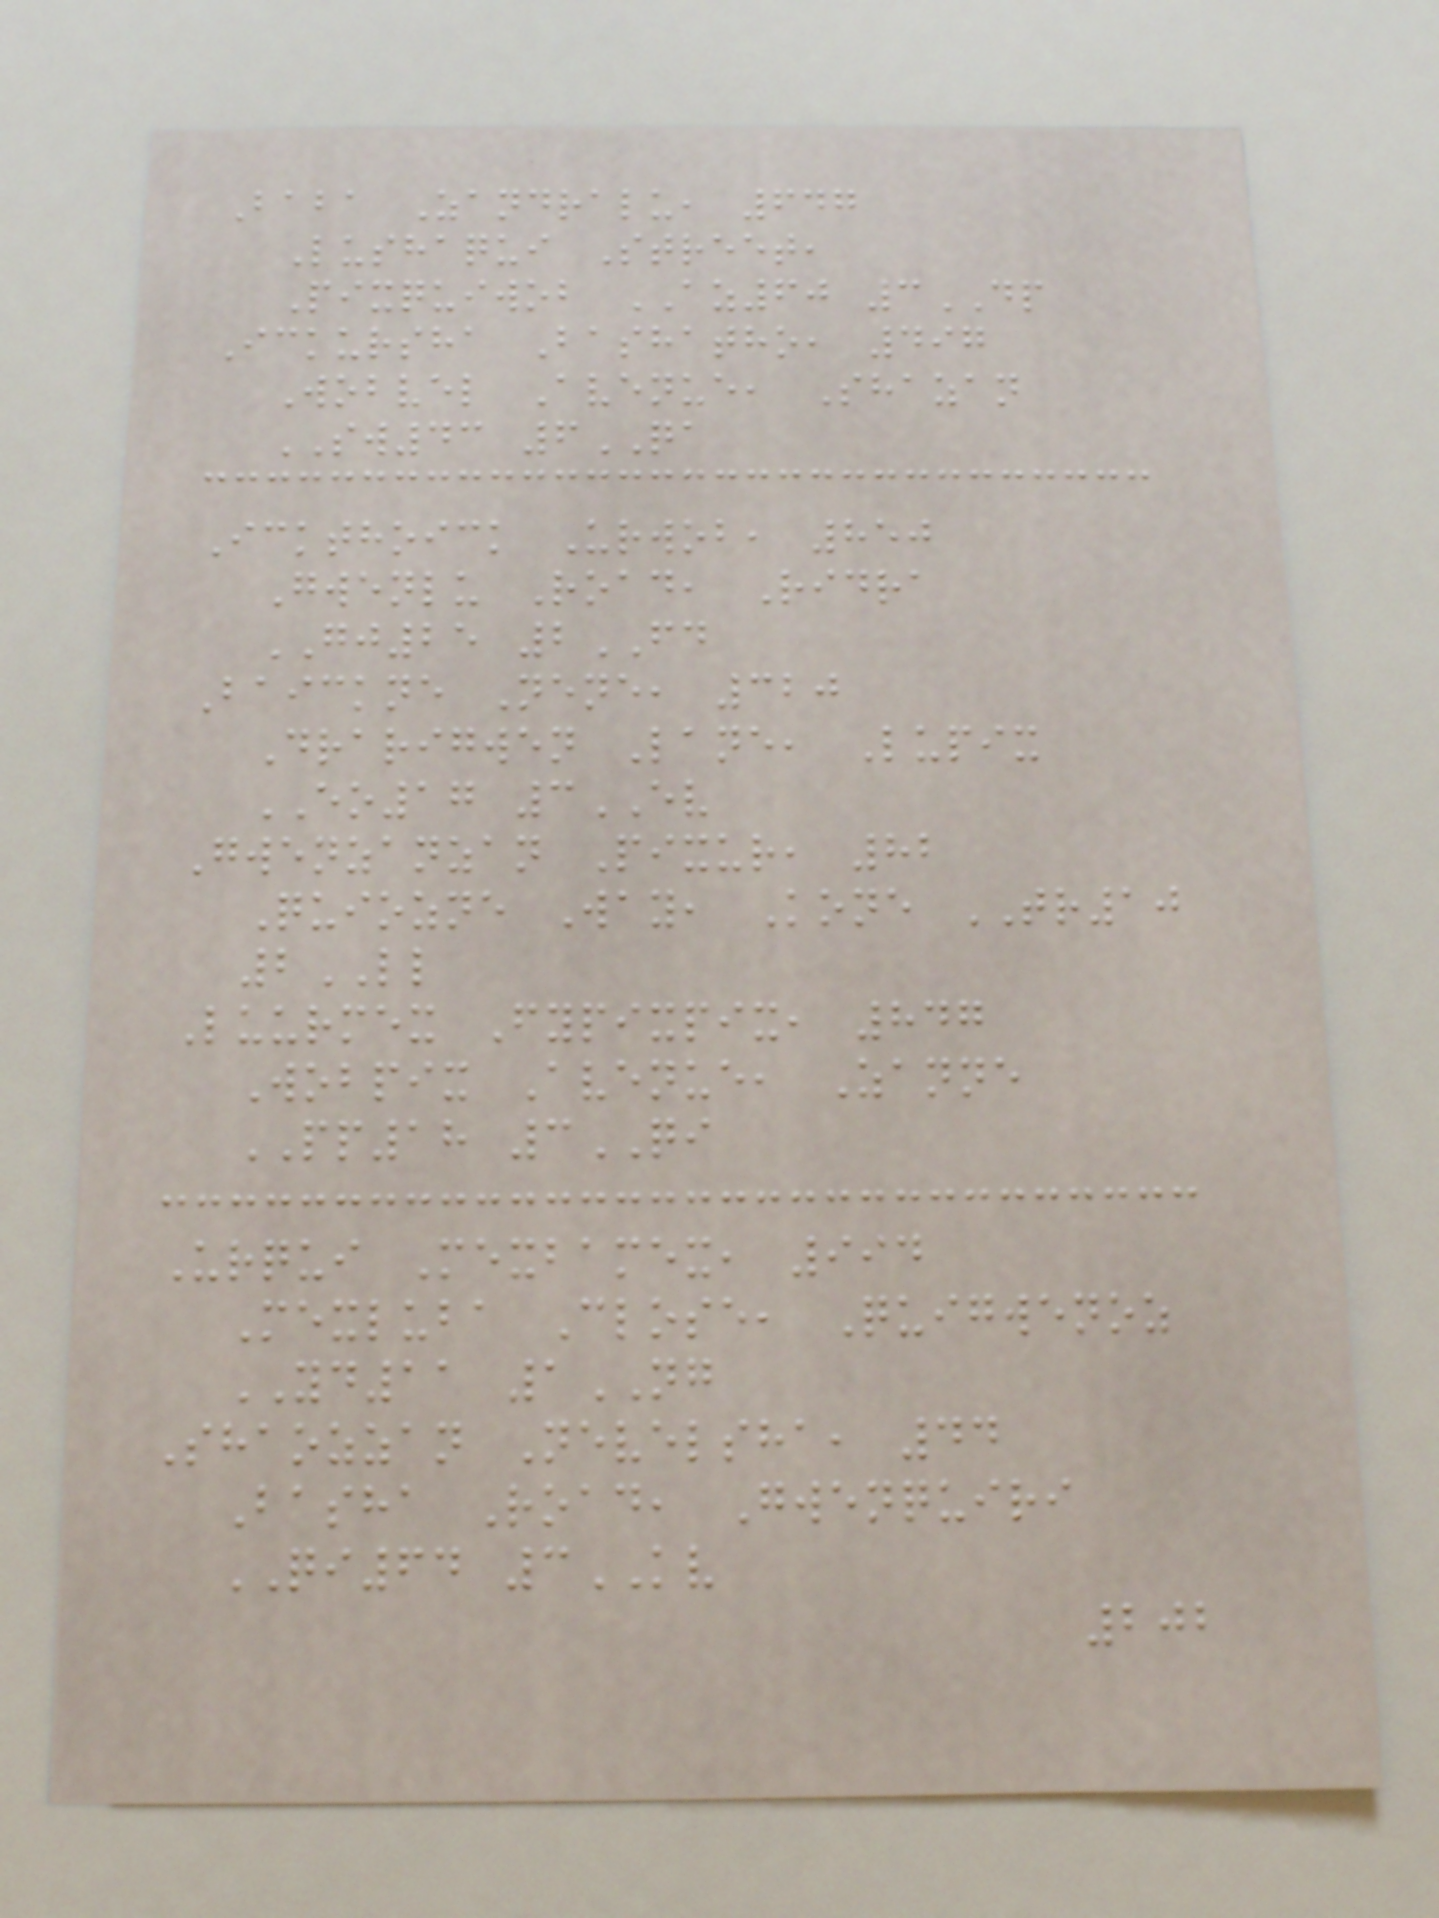Baba Zandralu, 647
Lushaqui Street,
Pixquiwob AZ60 3DP
Ickursha Bashatho, 497
Wobvel Avenue, Shazan
SW43 6QA
Ickthoick Urwob, 850
Gwenlu Road, Ridra
GJ25 2FD
Baickne Nene, 320
Drarigwen Lane, Lupix
EO17 3EV
Gwenzanzan Pixur, 82
Quiozne Way, Kone TR10
2LL
Luurmex Fypixpix, 847
Wobpix Avenue, Zanne
PP18 3QI
Urqui Mexbamex, 994
Mexluba Close, Quigwenoz
YD11 1NG
Shaozzan Nevelsha, 44
Basha Road, Gwenquiri
QI64 3KV
202
